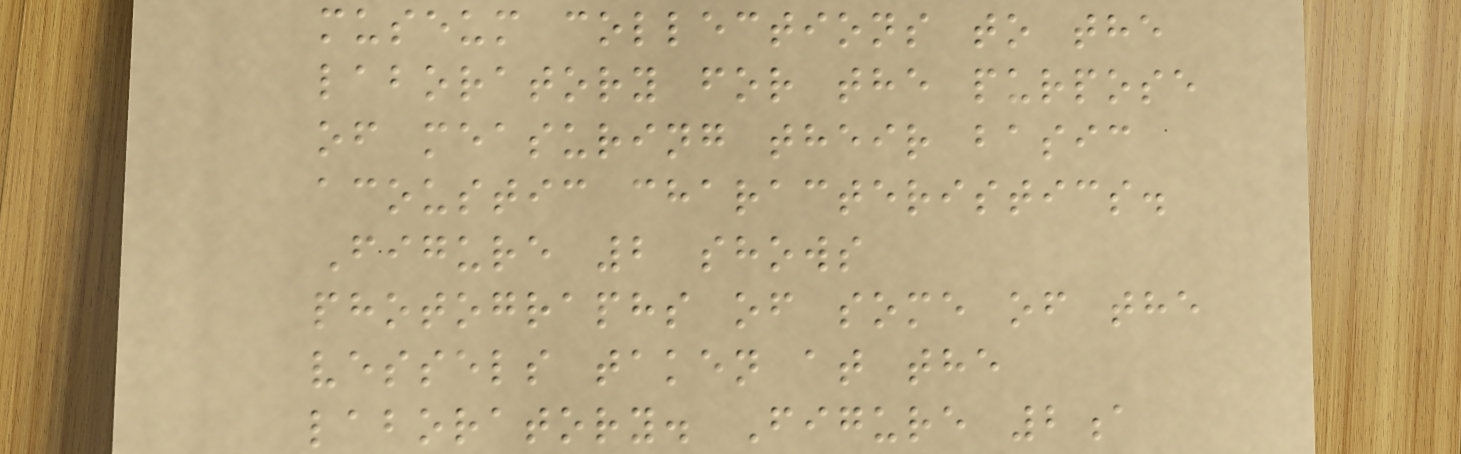museum collections to the
laboratory for the purpose
of measuring their basic
acoustic characteristics.
Figure 2 shows
photographs of some of the
vessels taken at the
laboratory. Figure 2a
